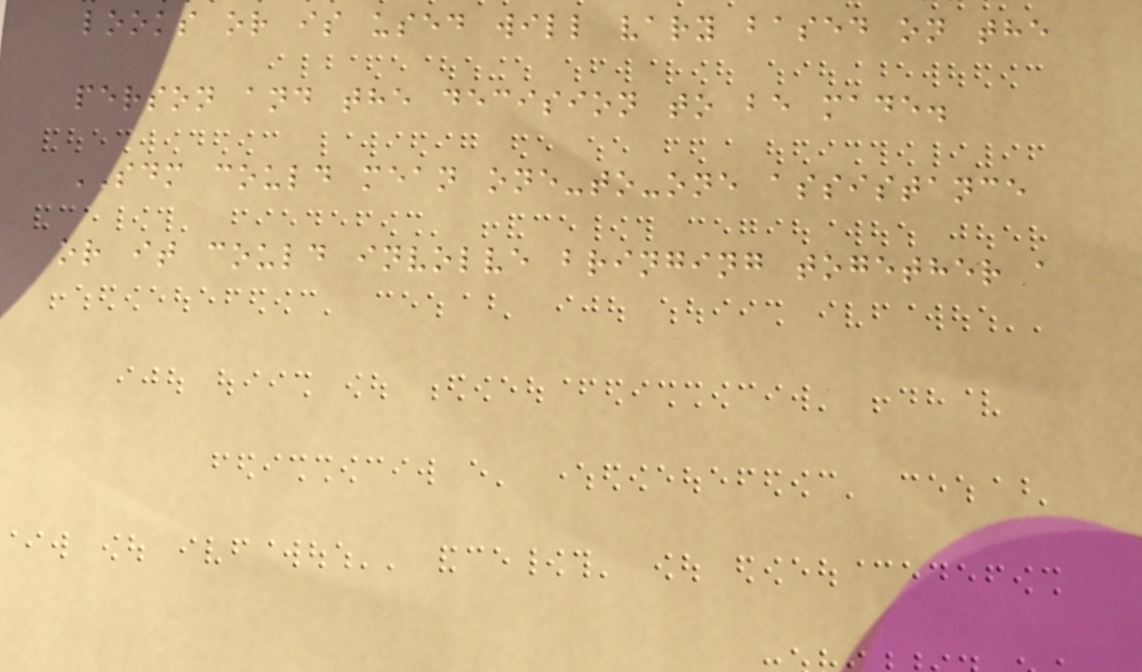looks or is used will vary based on the
person and the decision to be made.
SDM could mean one-to-one assistance
or it could involve bringing together a
